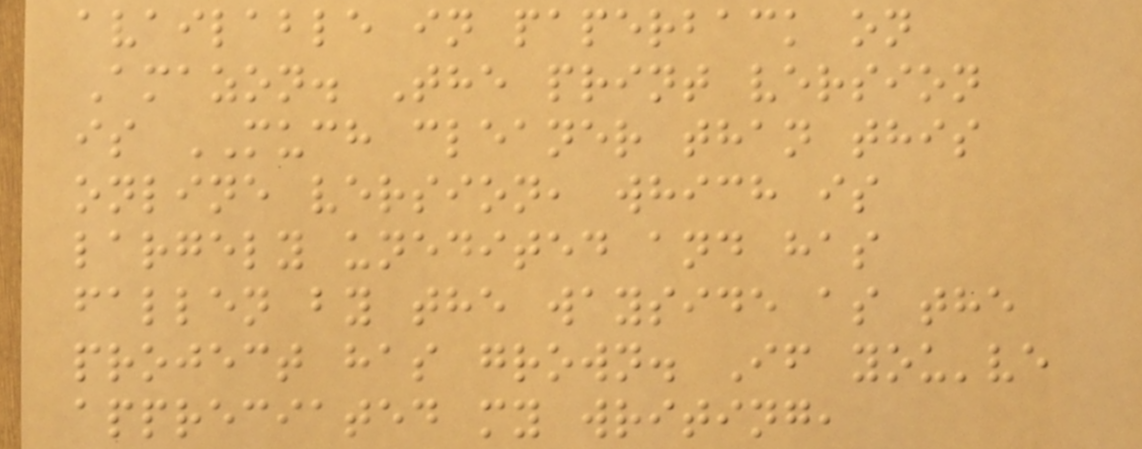available in paperback on
Amazon. The print version
is MUCH cleaner than this
online version, which is
largely unedited and has
fallen by the wayside as the
project has grown. If you've
appreciated my writing,
